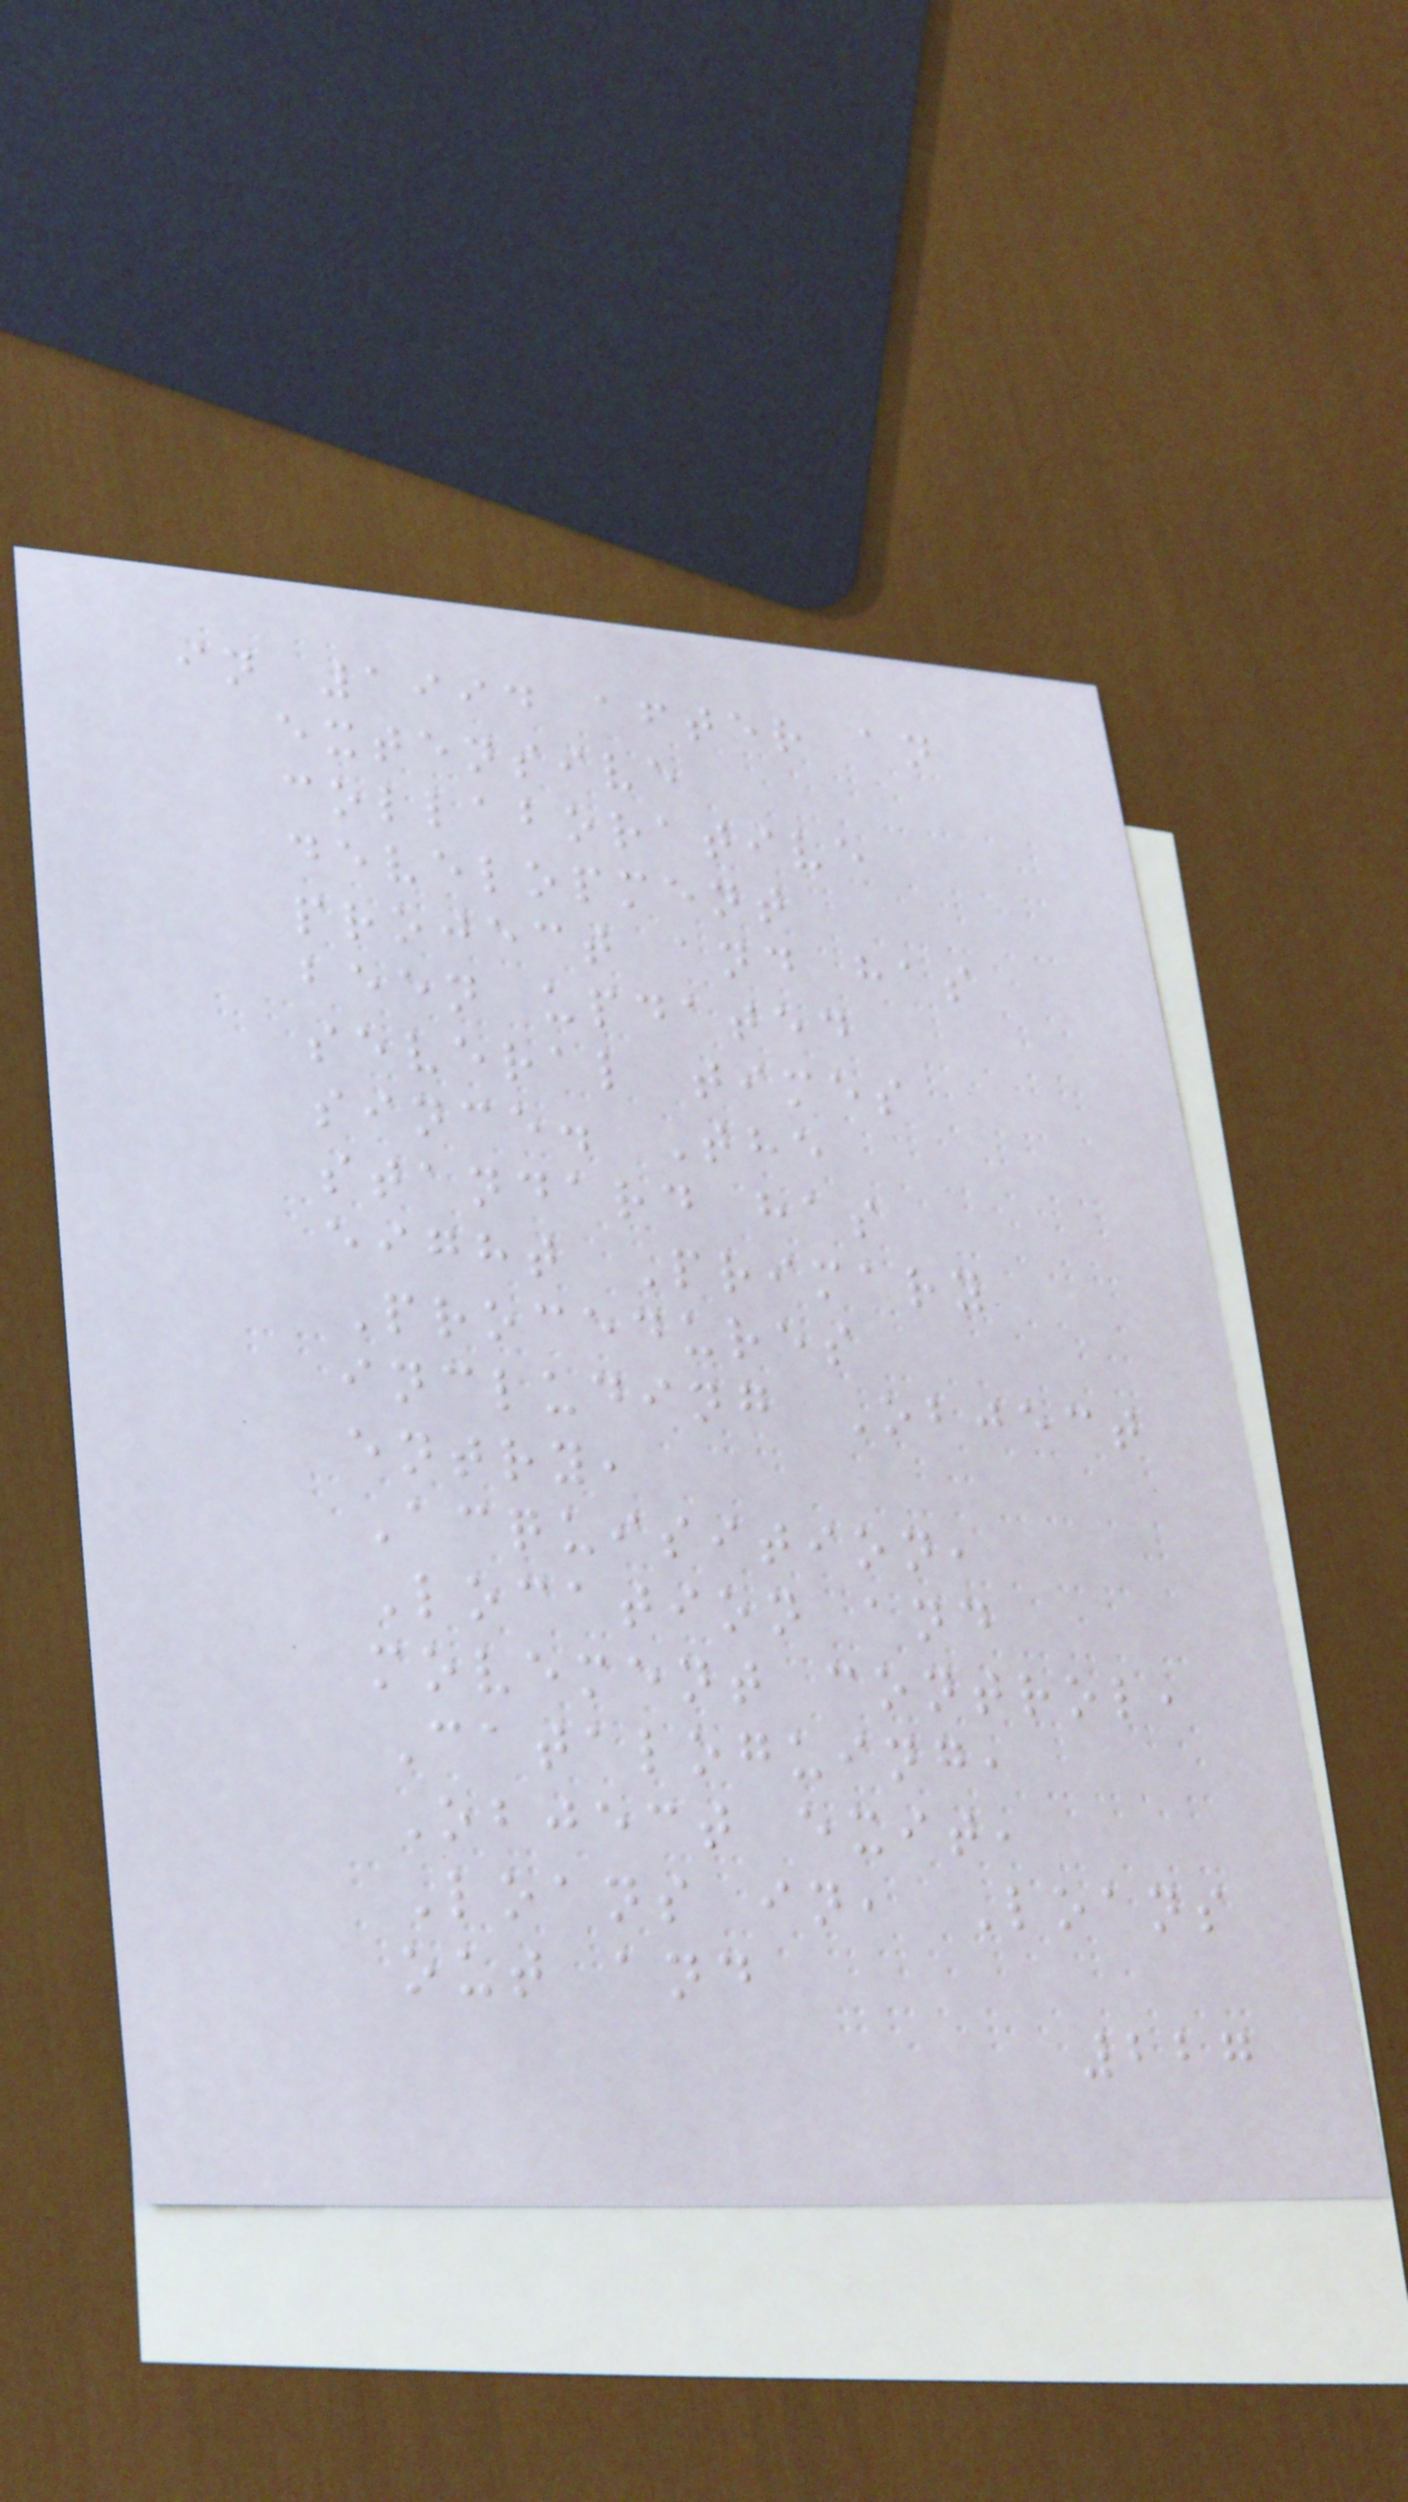in 1994 after an
extensive
collaborative
development
project and has
been updated
several times
since. The
standard has
eight Primary
Procedures
including Object
entry,
Acquisition,
Location and
movement control,
Cataloguing,
Object exit,
Loans in, Loans
out and
227
